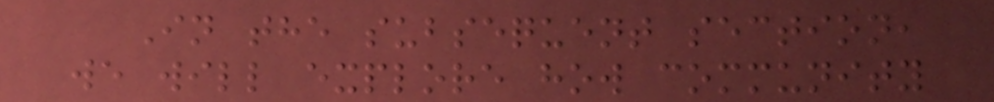In the subsequent section,
we will explore how community
